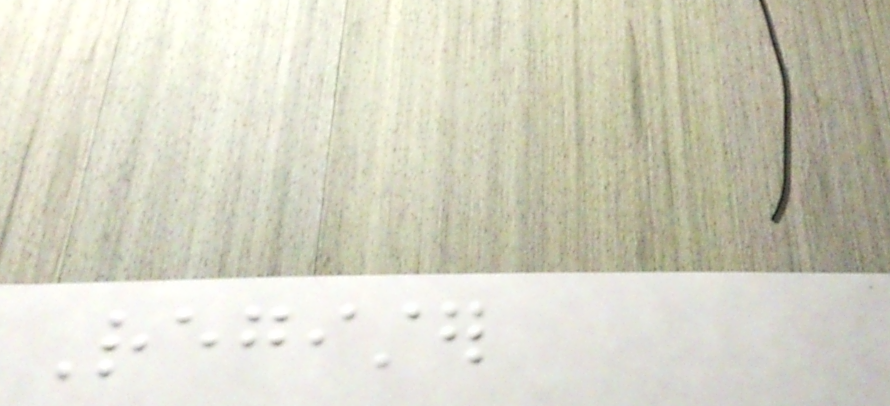Register
